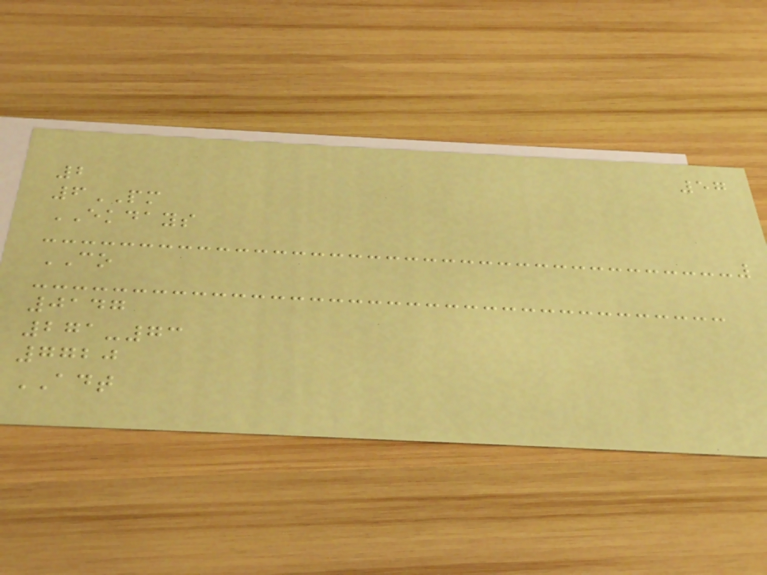57
2
6PM
EKDAYS
CO
0147
271-73
7720
ADT
